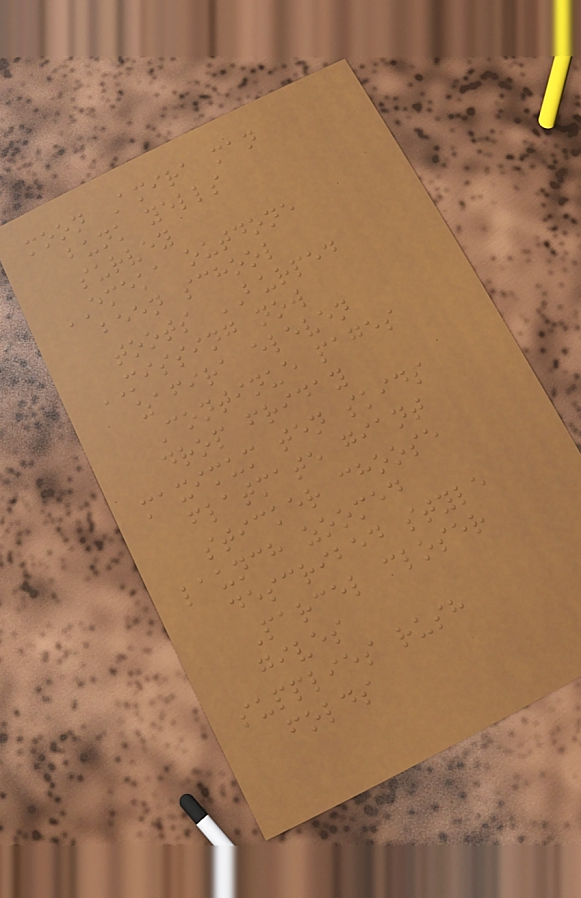moon Amira man
bunk yells
survey
EMEKA outdone
been school
toots BURPED
MISSING now
zafira eleven
Continue pages
drop friday
maximum ten skids
flatmate giant
sticker choose
launch zoomed
described style
Parcel closer
gives
supplies rush
folds
